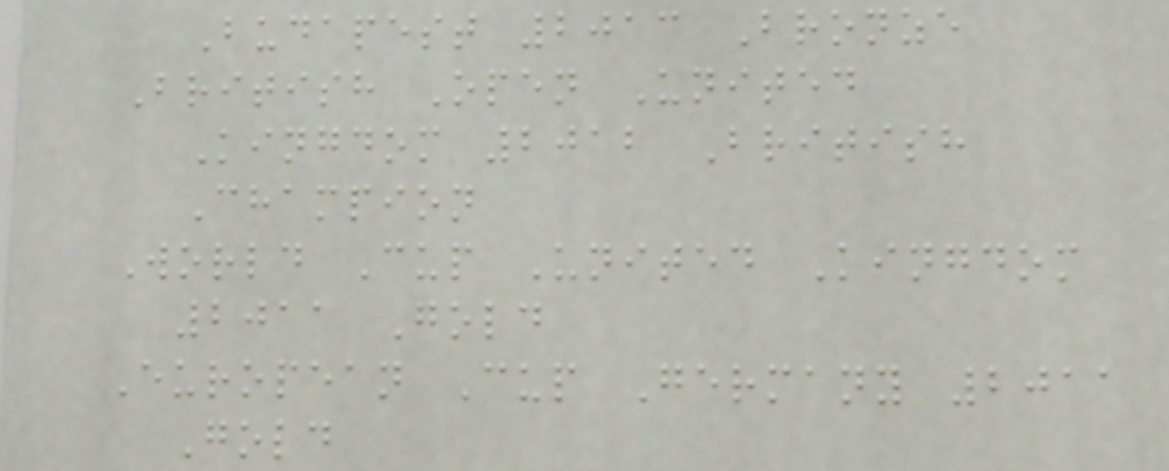Budapest 2013 Bronze
British Open United
Kingdom 2012 British
Champion
World Cup United Kingdom
2011 Gold
European Cup Germany 2011
Gold
